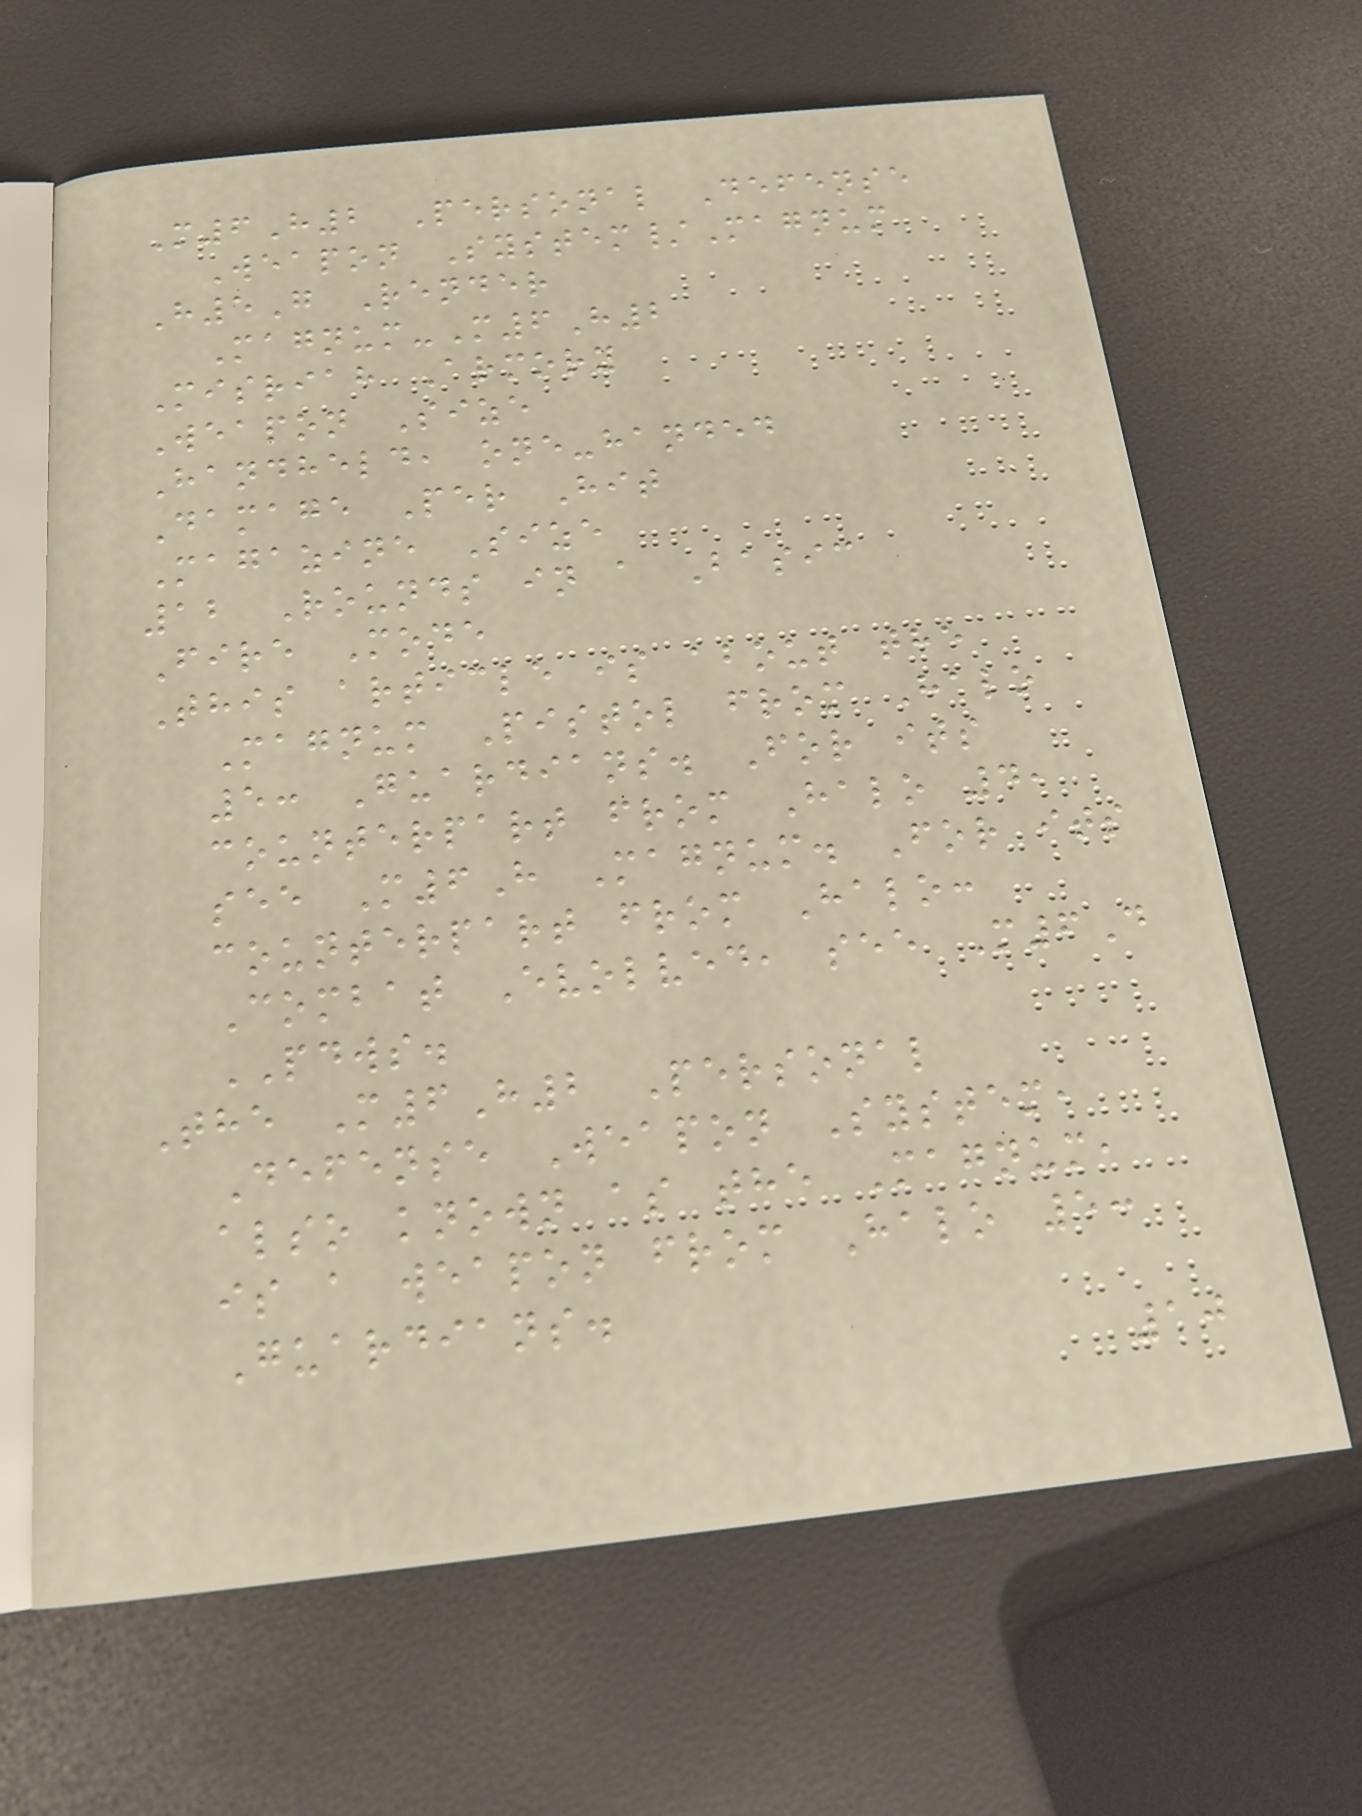M6H2 Personal Defense
Weapon System/Magnum
H5G Render
Magnum-M6H2
Misriah Armory
Weapon Size
Handheld, one-handed
Damage Per Hit
Magazine Size
12 Rounds in a Basic
Fire Mode
This article is about the
Magnum Pistol from Halo
5: Guardians. For its
counterpart from Halo 4,
see M6H Magnum. For its
counterpart from Halo:
Combat Evolved, see M6D
PDWS.
The M6H2 Personal
Defense Weapon System,
also known as the Magnum,
is a weapon from Halo 5:
Guardians.
10
